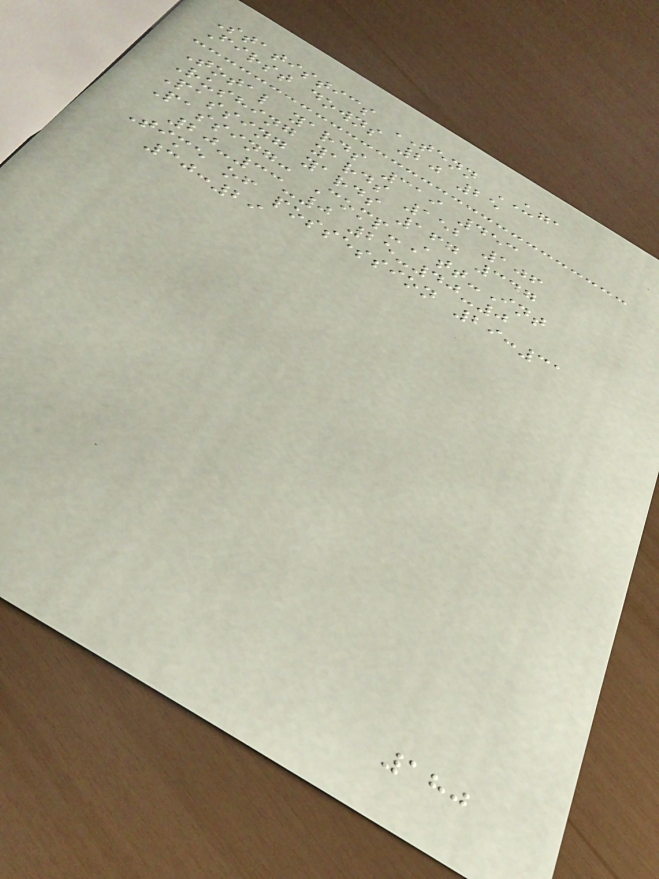Statistics TENN UGA
First downs 20 25
Total yards 319 453
Rushing yards 152 106
Passing yards 167 347
Passing: Comp-Att-Int
20-33-0 25-40-0
Time of possession 29:31
30:29
180
